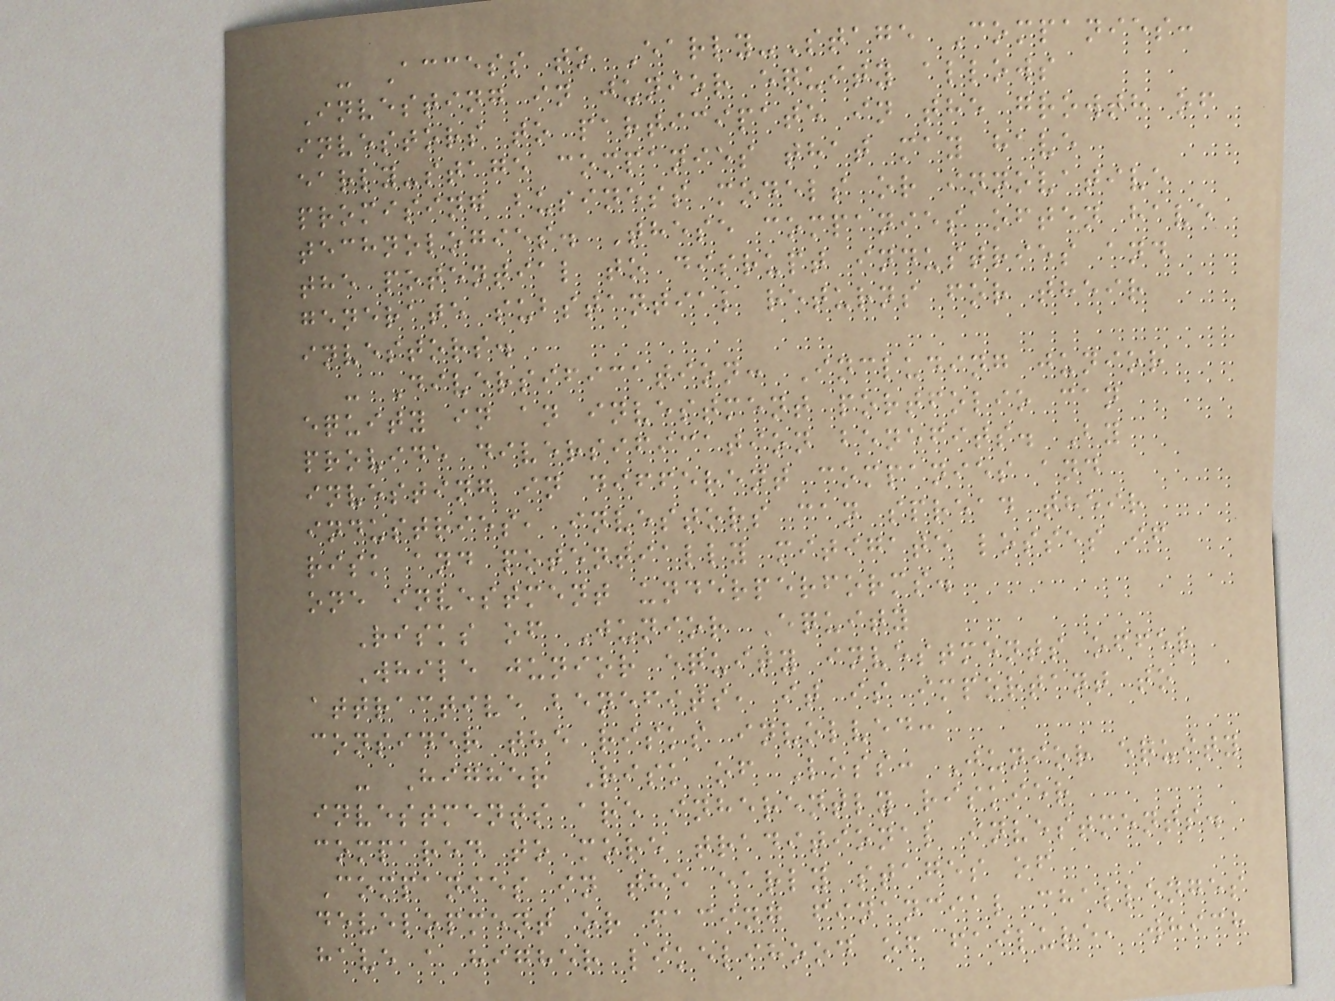- Access to Early-Stage Companies:
Investing in junior equity allows
investors to participate in the growth of
early-stage companies that may have
promising business models or innovative
technologies. These companies often have
the potential to disrupt industries and
generate substantial returns for their
investors.
- Diversification: Including junior
equity in an investment portfolio can
provide diversification benefits. By
investing in different companies and
industries, investors can spread their
risk and potentially mitigate losses if
one investment underperforms.
Risks of Junior Equity
While junior equity investments offer
attractive benefits, it is important to
consider the risks involved:
- Higher Risk of Loss: Junior equity
investments are inherently riskier
compared to more traditional investments.
Companies in the early stages of
development or facing financial challenges
have a higher likelihood of failure, which
